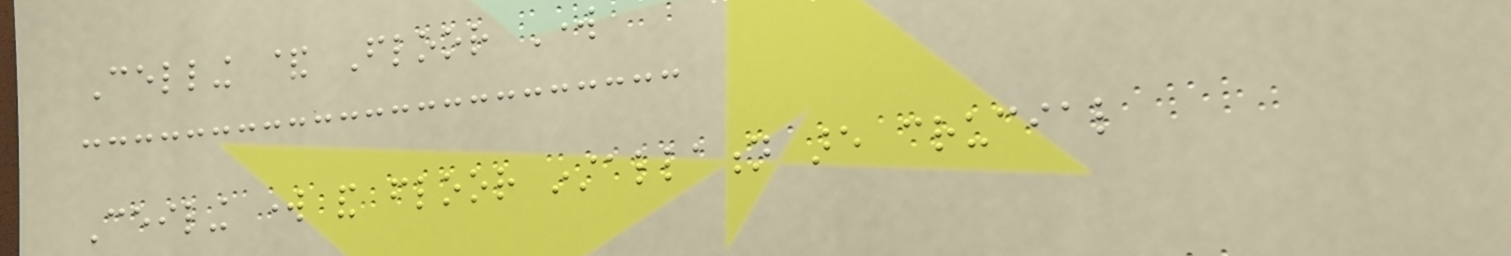Celling & Floor Work
Ceiling work and floor installation are crucial
